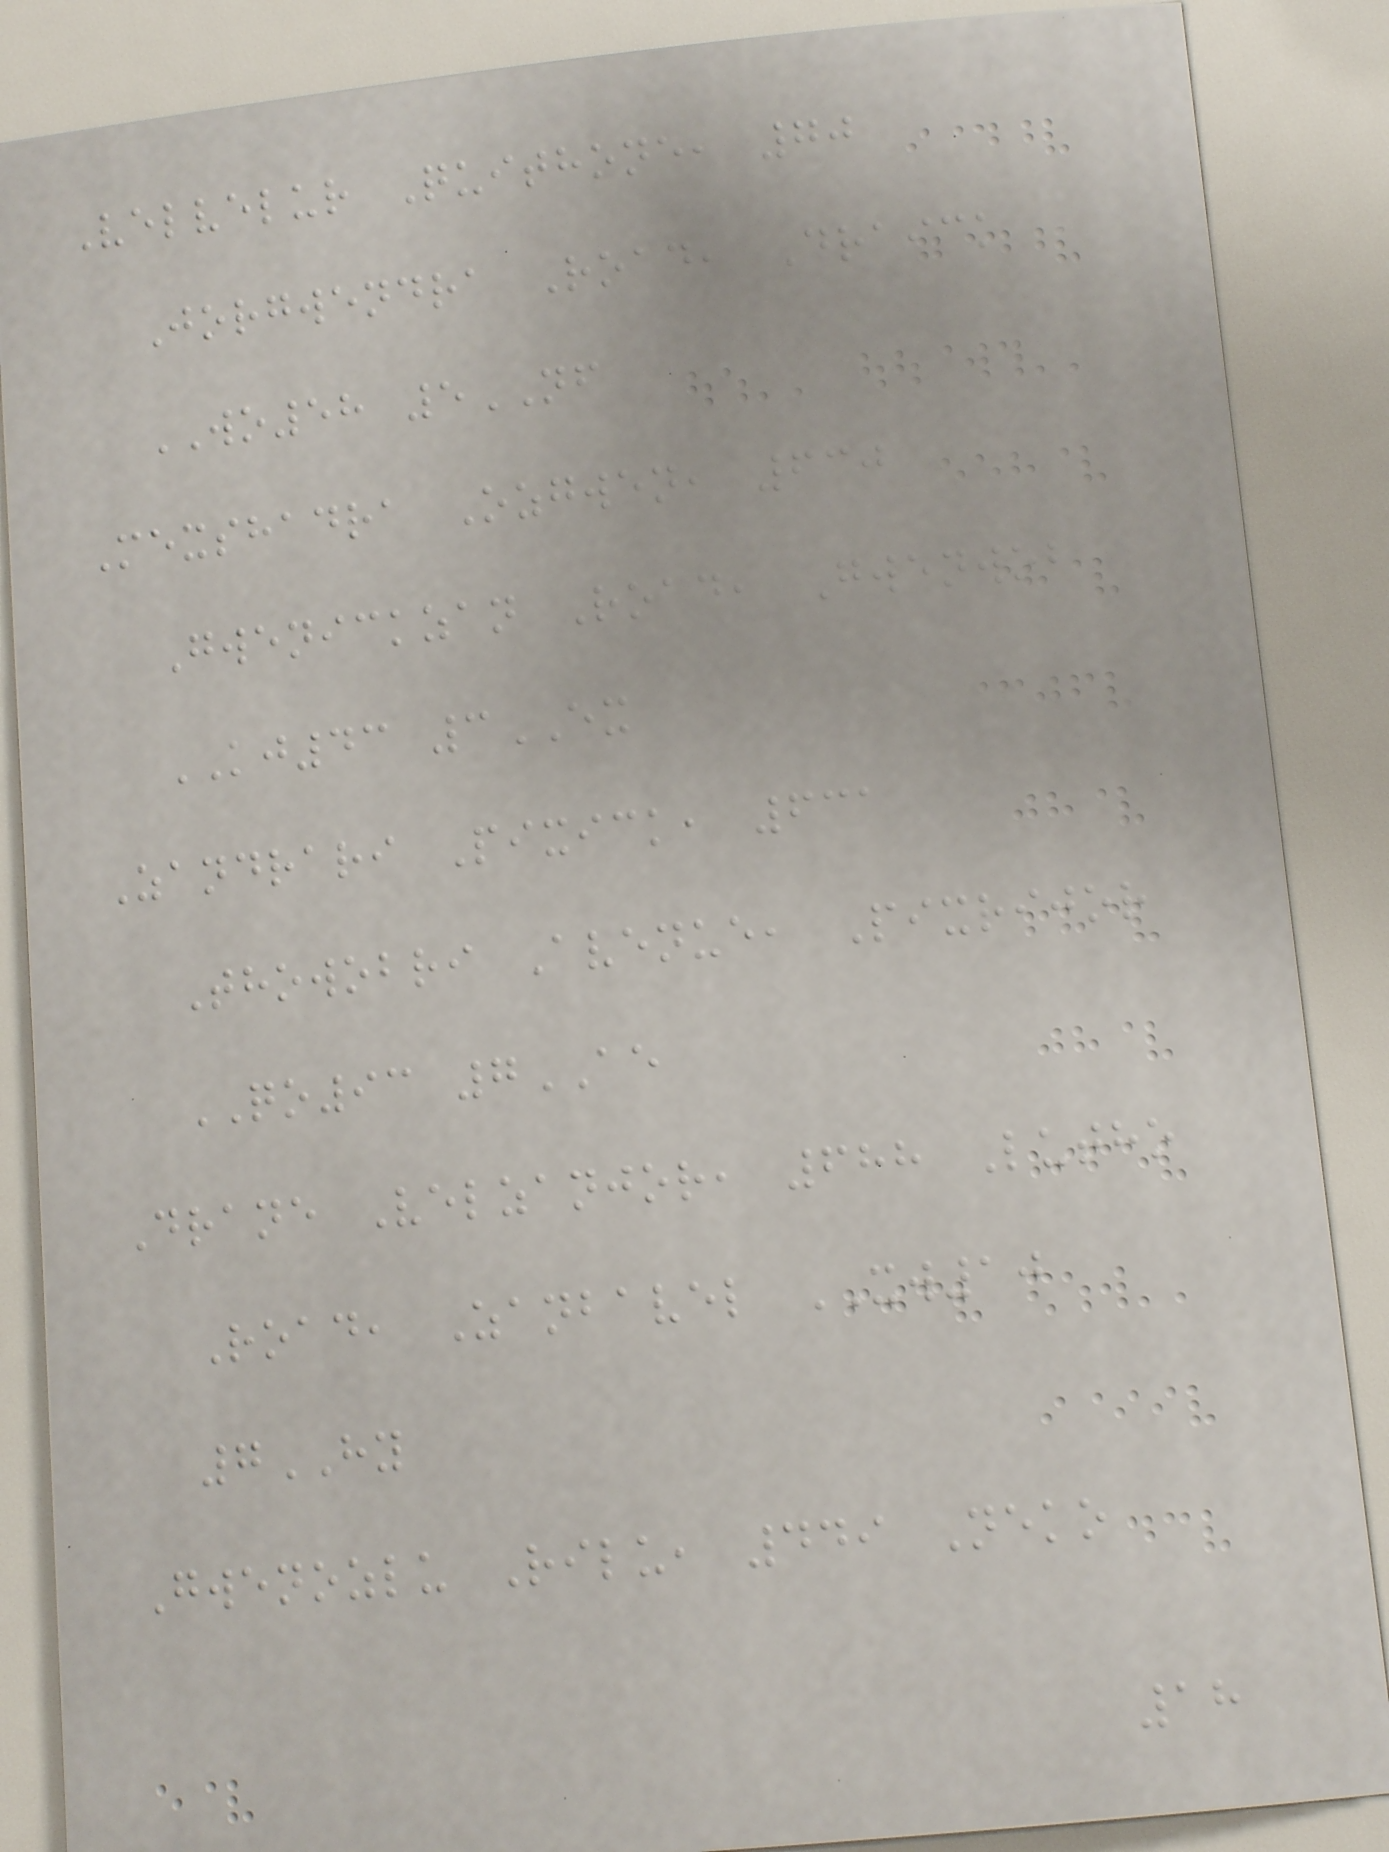Velvelur Quithone, 70
Jorgwendra Road, Draick
WO58 5NF
Mexshadra Ozgwen, 630
Gwenickzan Road, Gwenwob
KJ43 3EX
Zandrari Pixick, 631
Thowobri Avenue, Pixrijor
QO93 7AE
Drane Velzanjor, 688 Lutho
Road, Zanbavel XW10
7HY
Gwenozlu Rilu, 449 Neko
18
